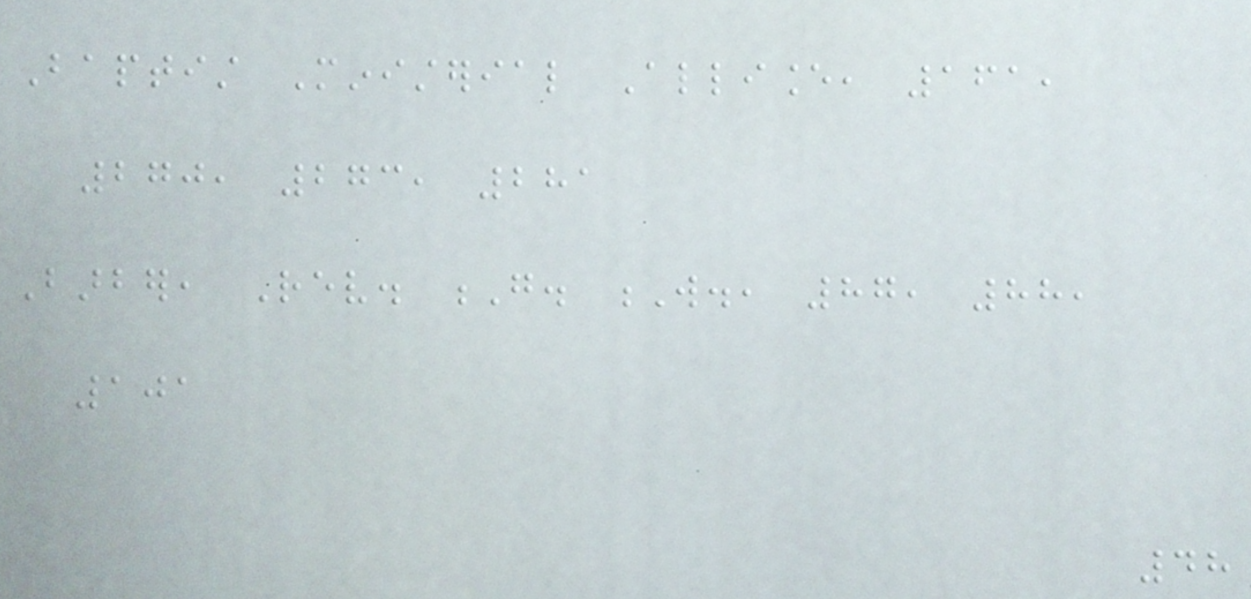Baptist Ministerial Alliance, 161,
270, 273, 281
Barber, Rev. G. W., 87, 88,
101
48
